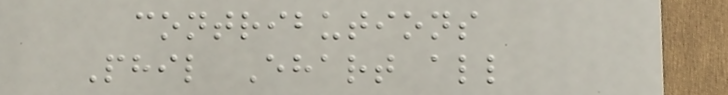contributions
Phil Ehart all
